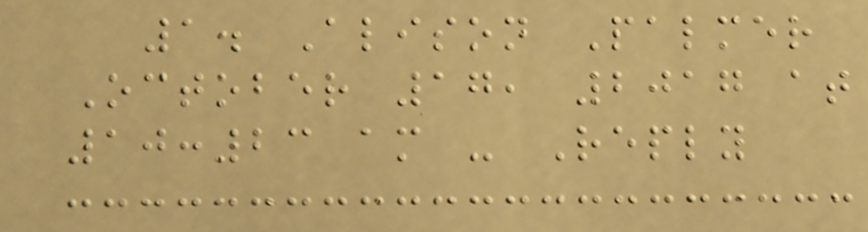1. Alison Palmer
October 17, 2017 at
10:23 am - Reply
